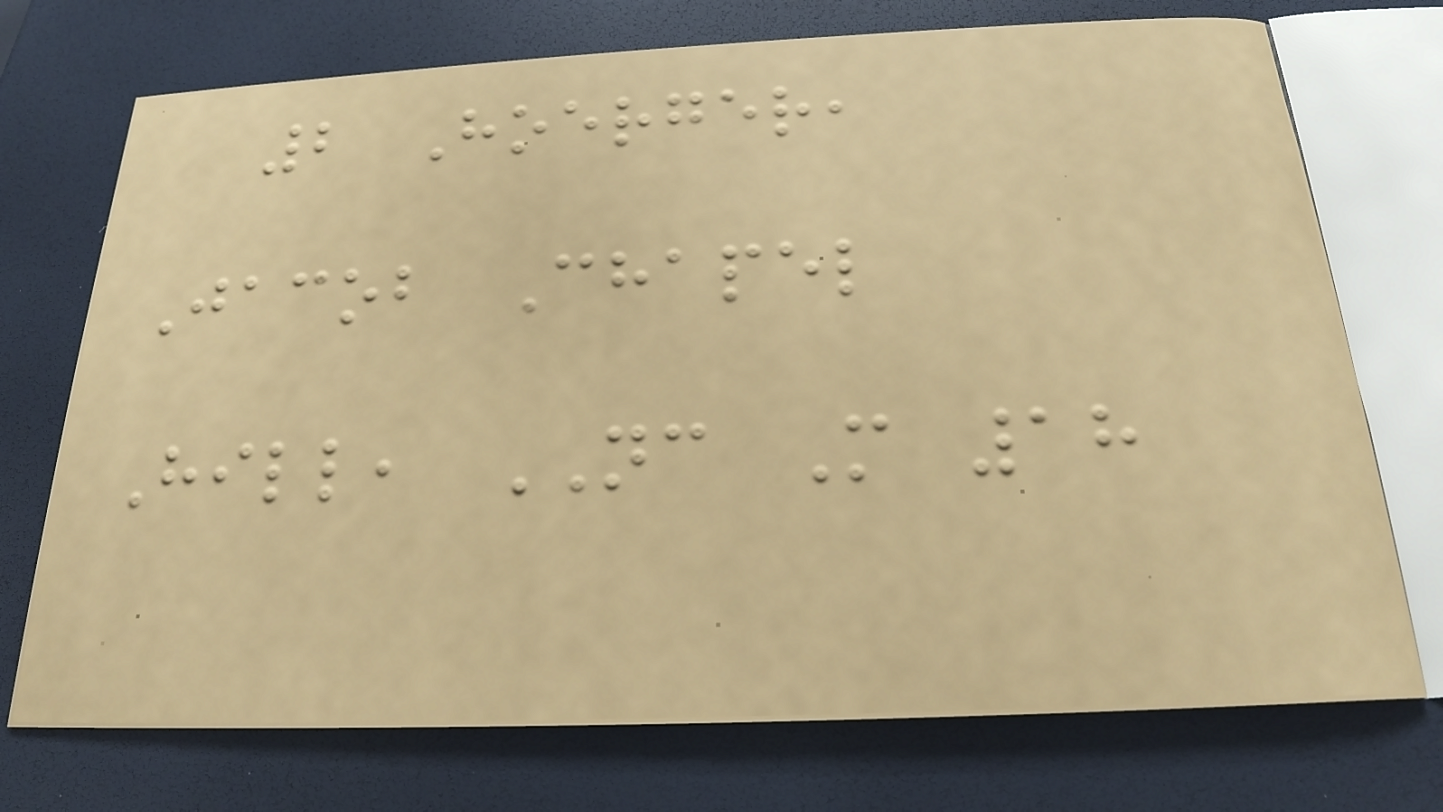2 Hoerger,
Jacob Chapel
Hill, NC M 18
